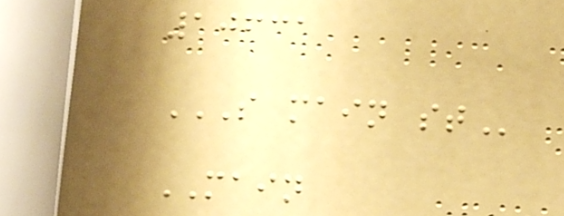10631
S MAIN ST
MAIN
